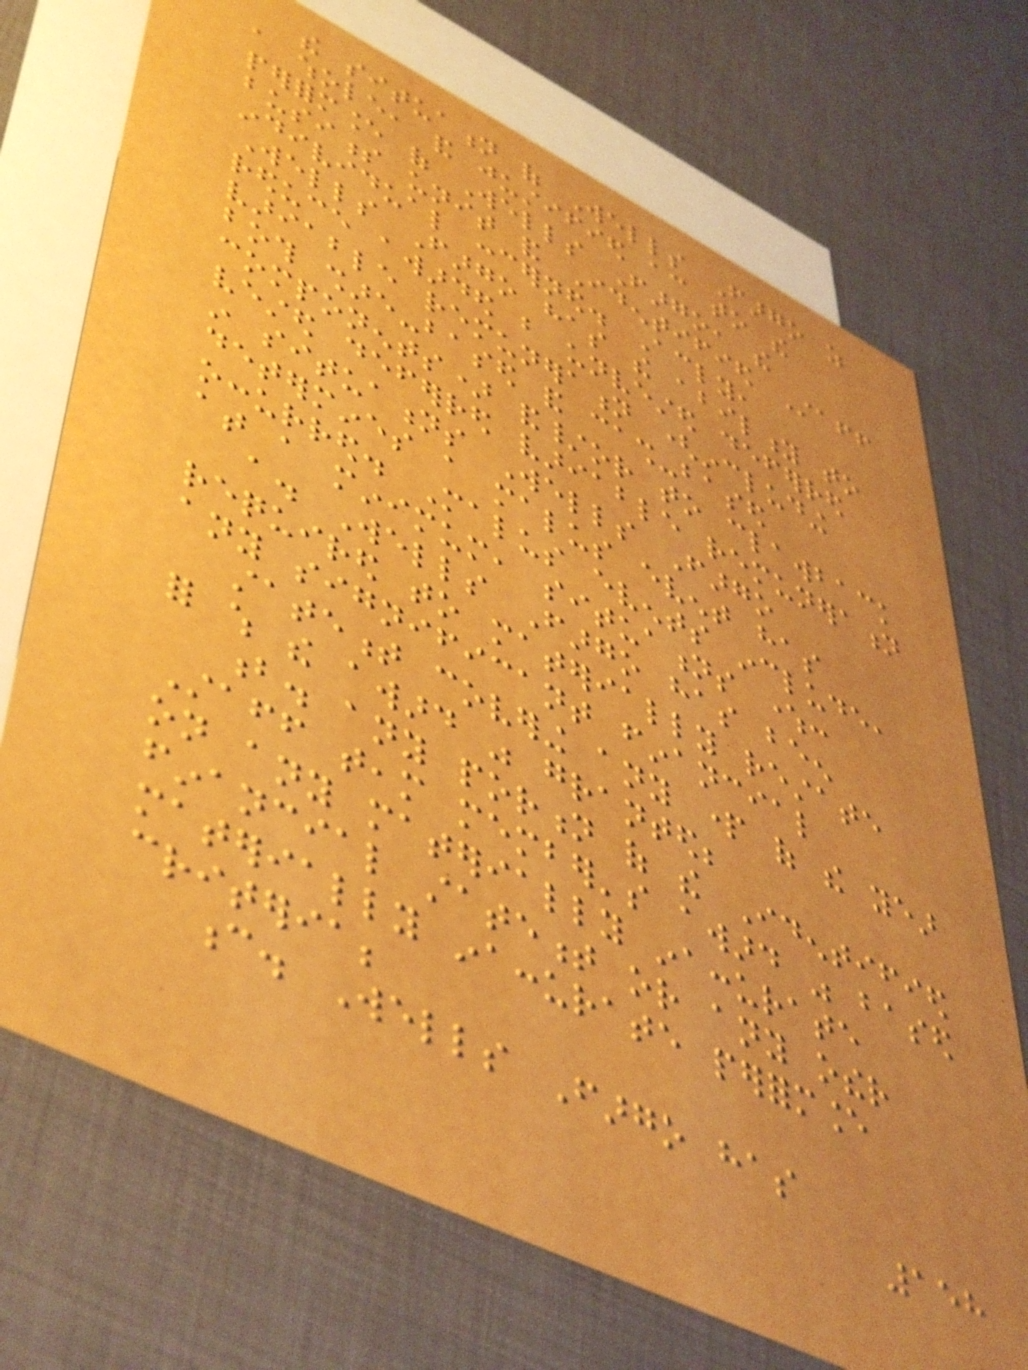the situation of Wells Fargo as
a whole, and justified according to the
performance of Wells Fargo, the
business unit and Identified Staff
individual concerned. Accordingly,
Wells Fargo has the ability to
reduce awarded but unvested deferred
variable remuneration (including
both share-based and cash-based
components) and/or to clawback
vested deferred variable remuneration
in situations Wells Fargo
determines a malus event has
occurred. Malus events include,
at a minimum, situations where:
a. Wells Fargo has been
required to materially restate
any significant financial
statement covering any part of the year
for which the award was granted;
b. any portion of the Identified
Staff team member's award was based
on any materially inaccurate
financial statement or any other
materially inaccurate performance
criteria;
c. Wells Fargo has
158
